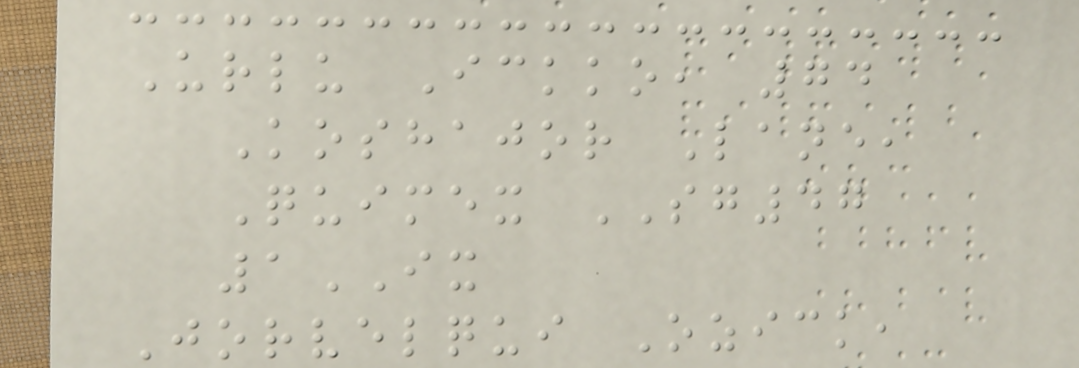Urlu Ickko, 74
Koshajor Lane,
Quimex SG47
1IX
Jorvelqui Ozick,
